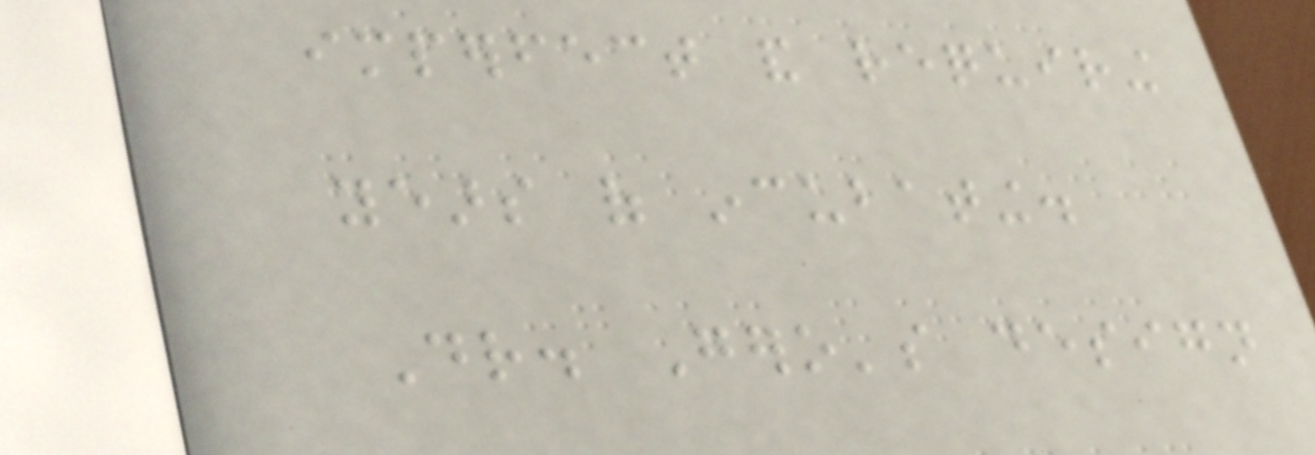imperfect and requiring
years of incubating.
Dr. Gero's design
